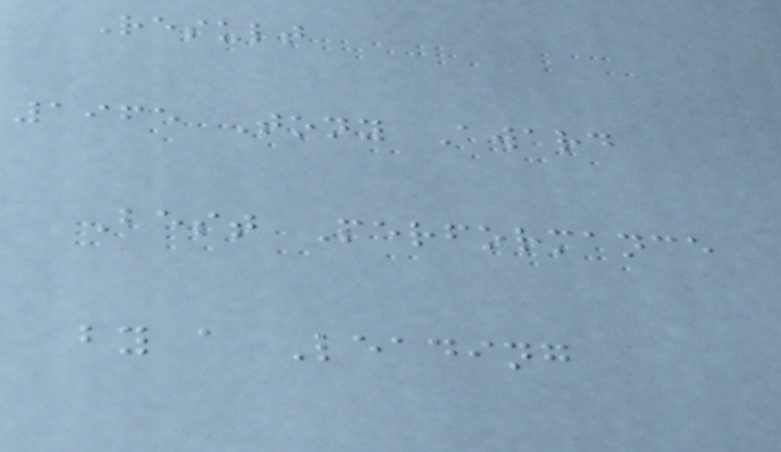Result
1965 Tony Award
Best Performance
by a Leading
